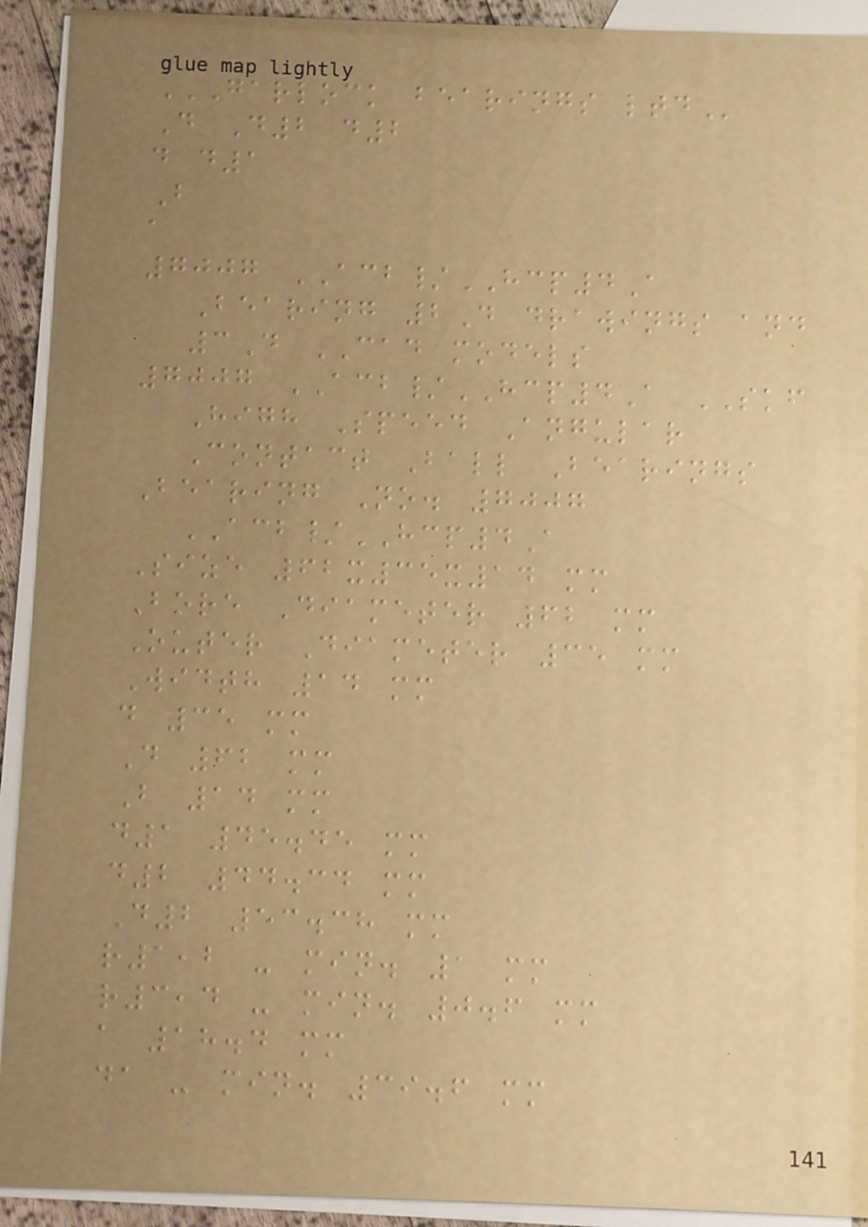GARLOCK BEARINGS LTD
D D2 d2
d d1
B
a
7007 ACB/HCP4A
Bearing 2D drawings and
3D CAD models
7007 ACB/HCP4A SKF
High Speed Angular
Contact Ball Bearings
Bearing No. 7007
ACB/HCP4A
Size 62x35x14 mm
Bore Diameter 62 mm
Outer Diameter 35 mm
Width 14 mm
d 35 mm
D 62 mm
B 14 mm
d1 45.45 mm
d2 44.34 mm
D2 53.38 mm
r1,2 - min. 1 mm
r3,4 - min. 0.6 mm
a 18.4 mm
da - min. 39.6 mm
